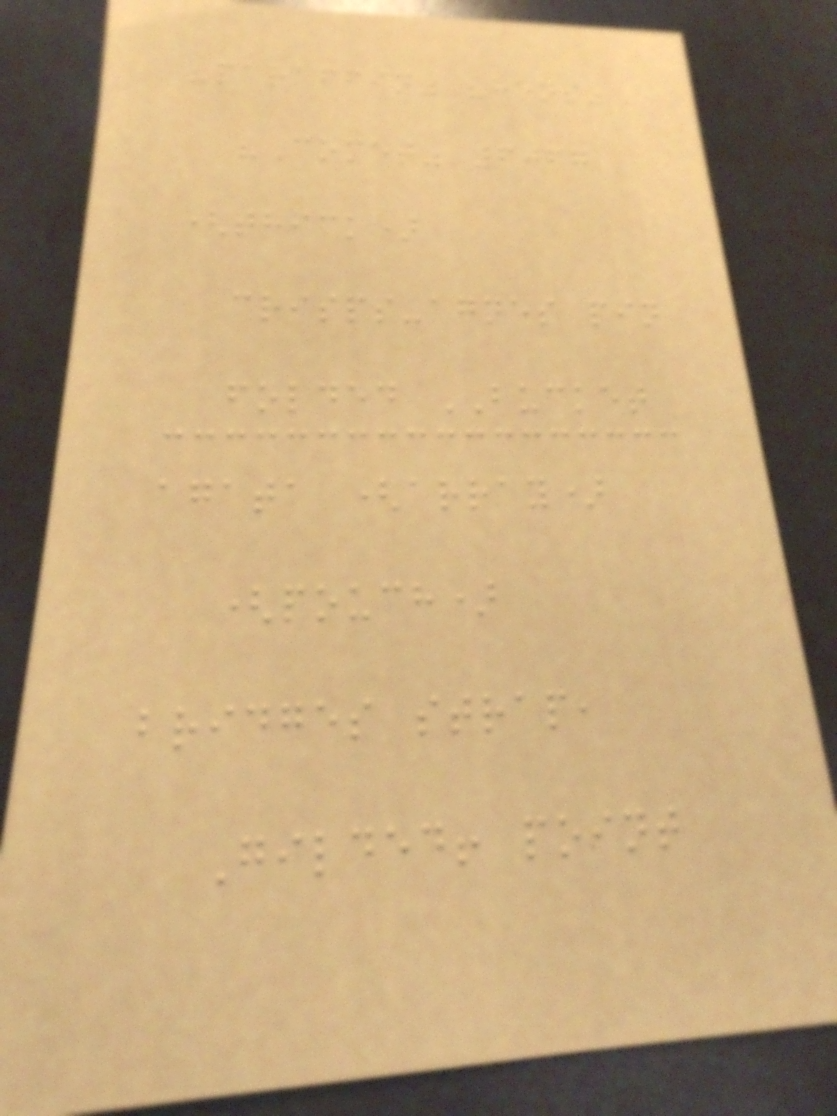"paraffin" "hens"
"Comet" 6067
(thick)
crisps-agnes pin
folded BUCKET
agata (array)
(pouch)
bridges strap,
Gilded! point
